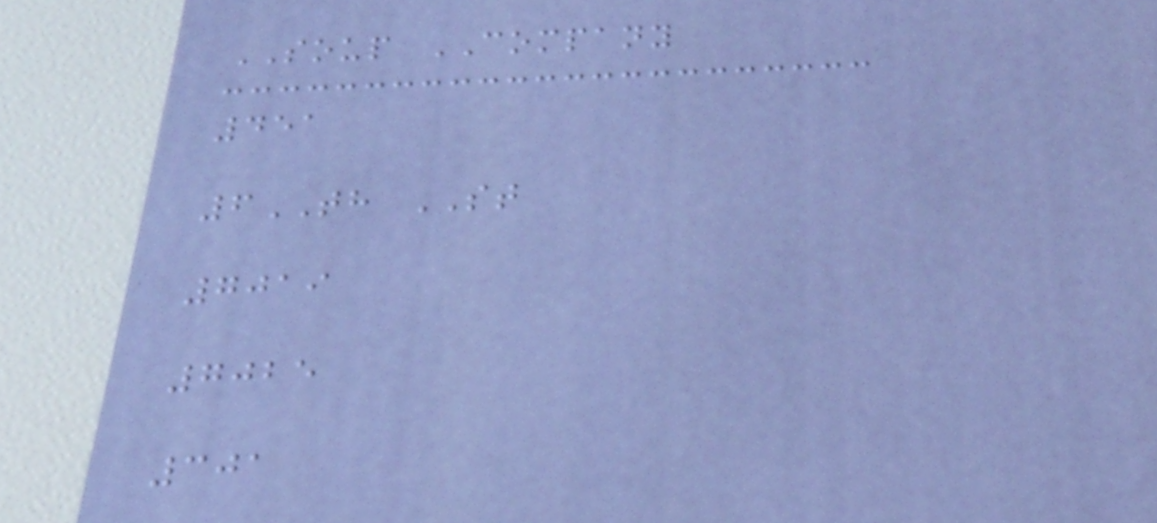SOUP COMPANY
451
6TH ST
7019
7025
301
